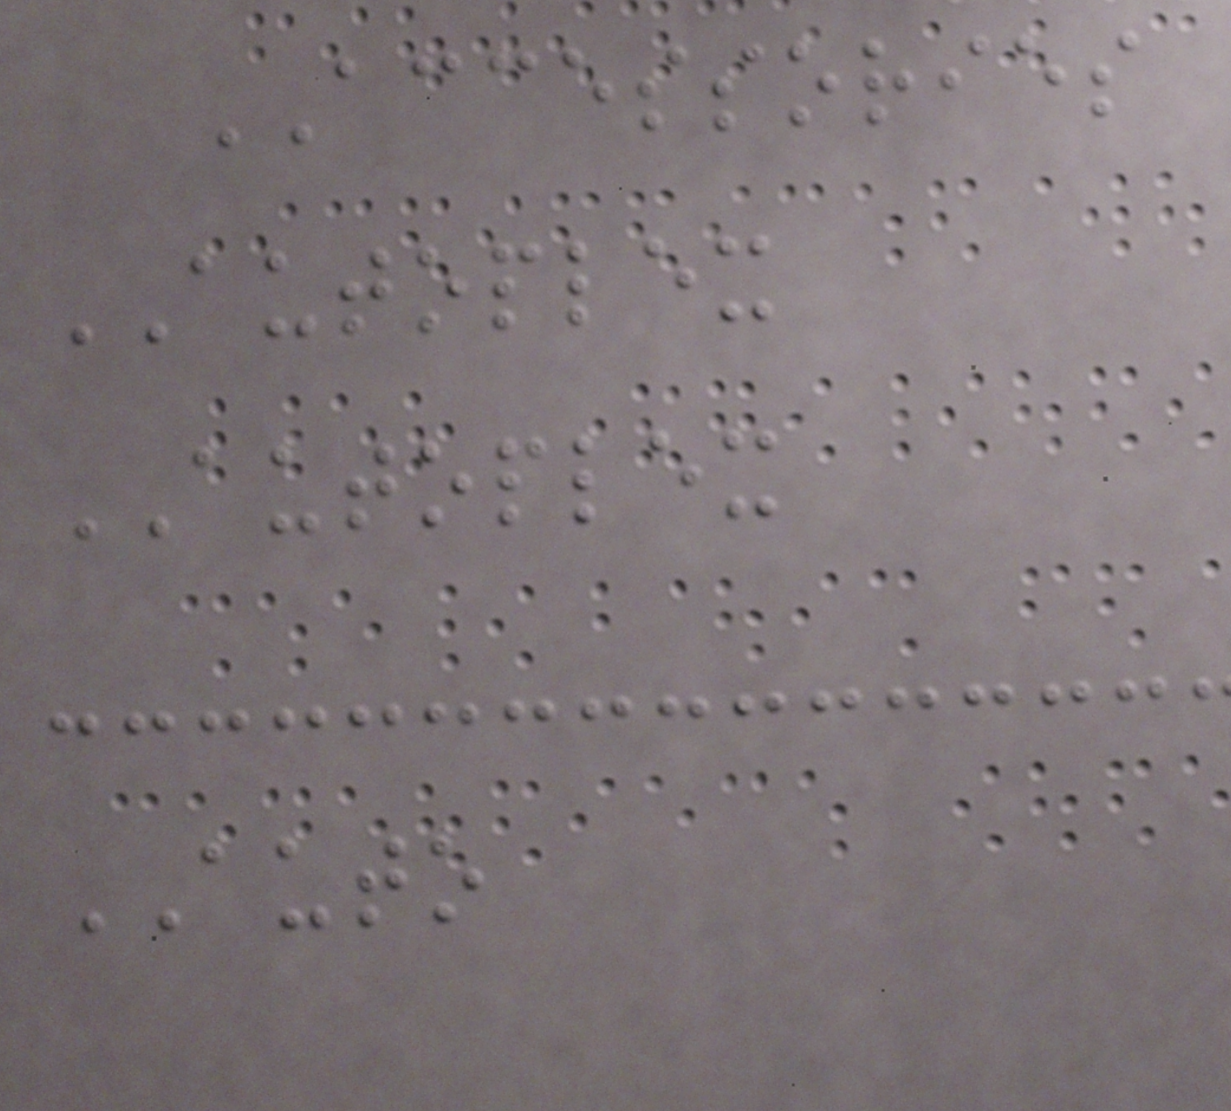ACCESSORIES
AUTOPLEX
AUTOPLEX
AUTO
